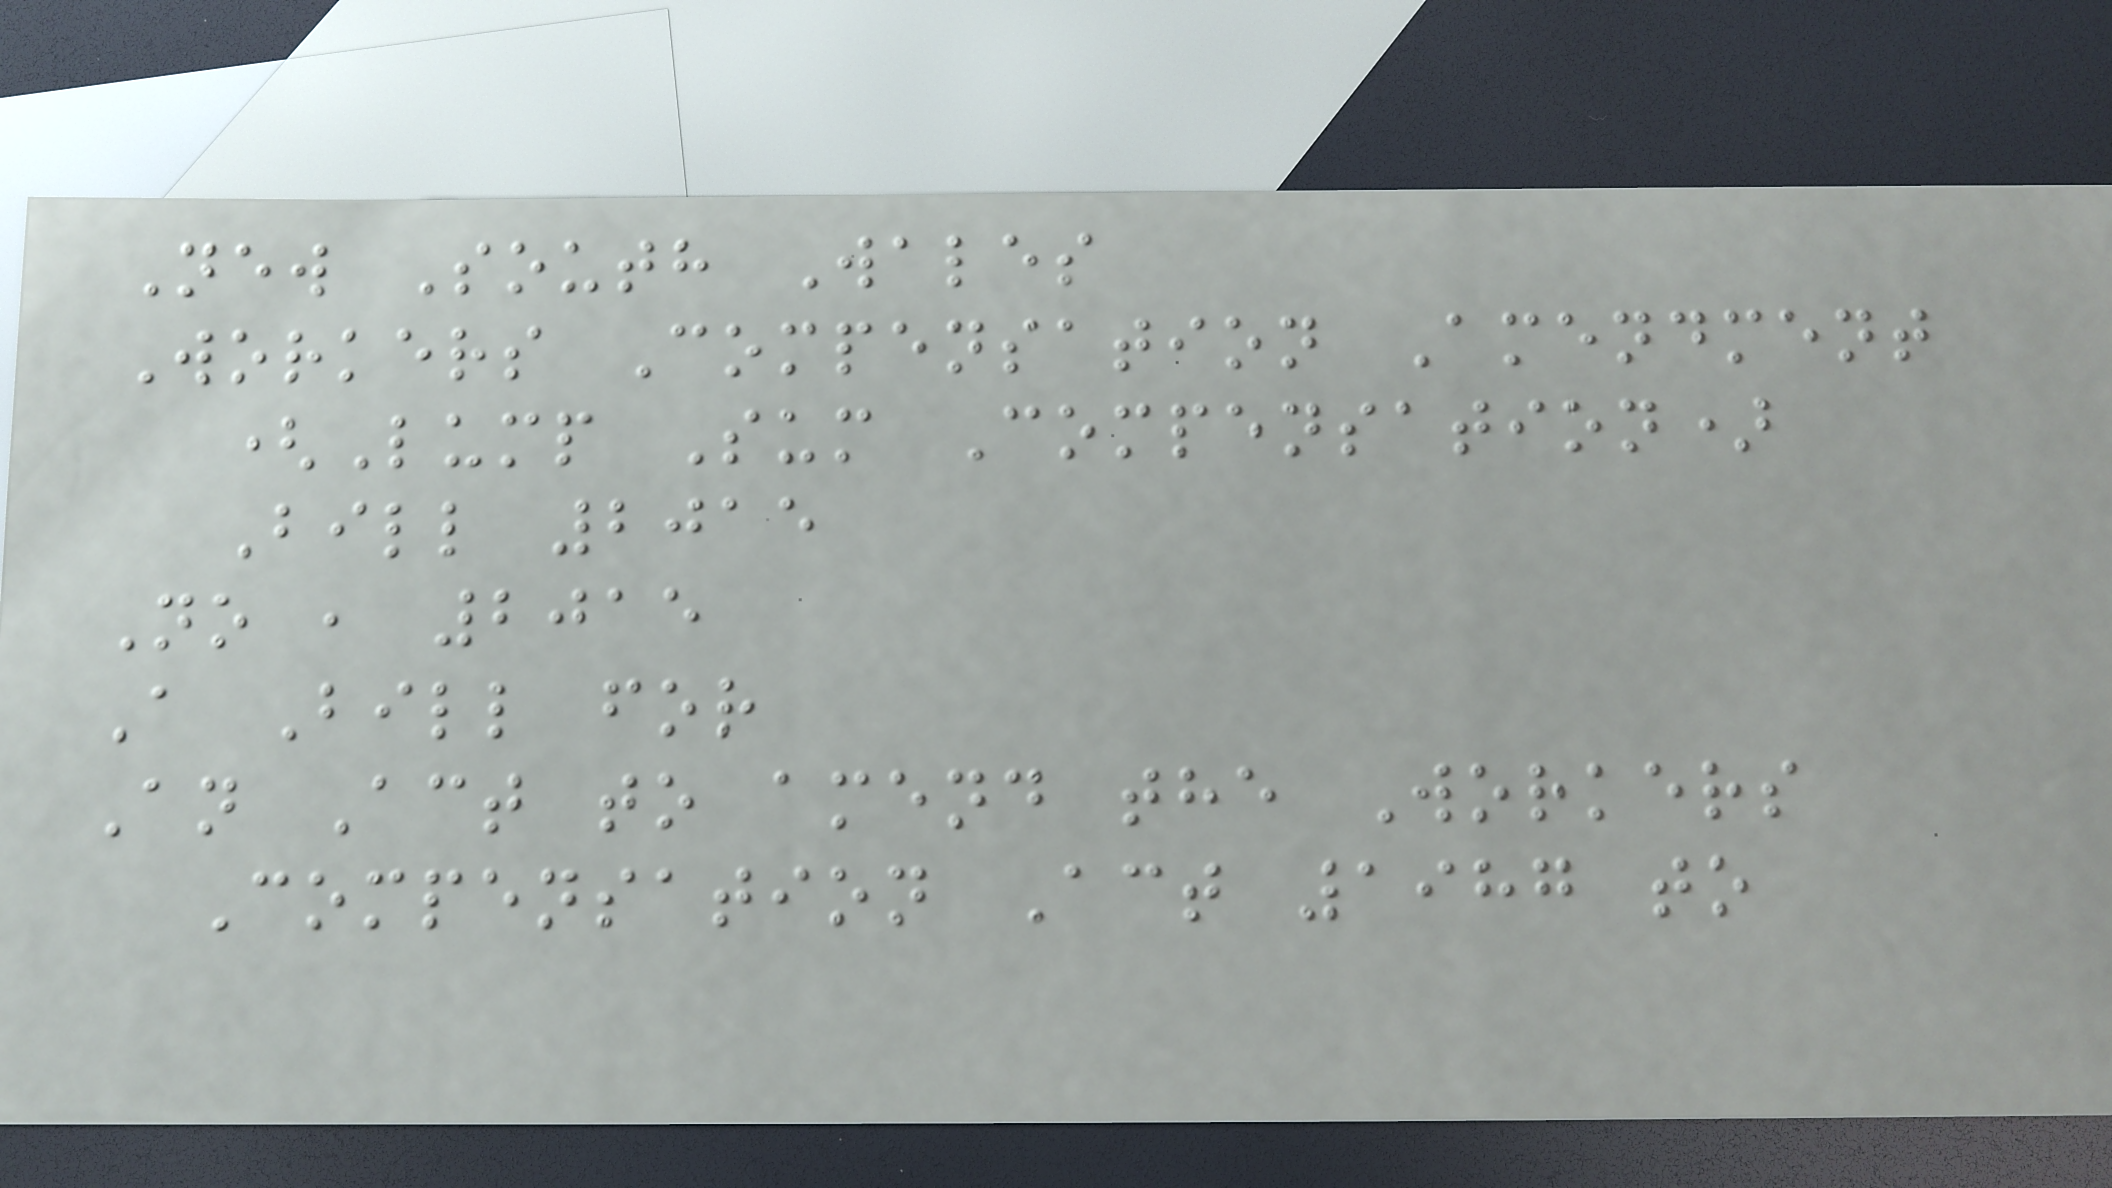New South Wales
Workers Compensation Amendment
(Lump Sum Compensation)
Bill 2015
No , 2015
A Bill for
An Act to amend the Workers
Compensation Act 1987 to
